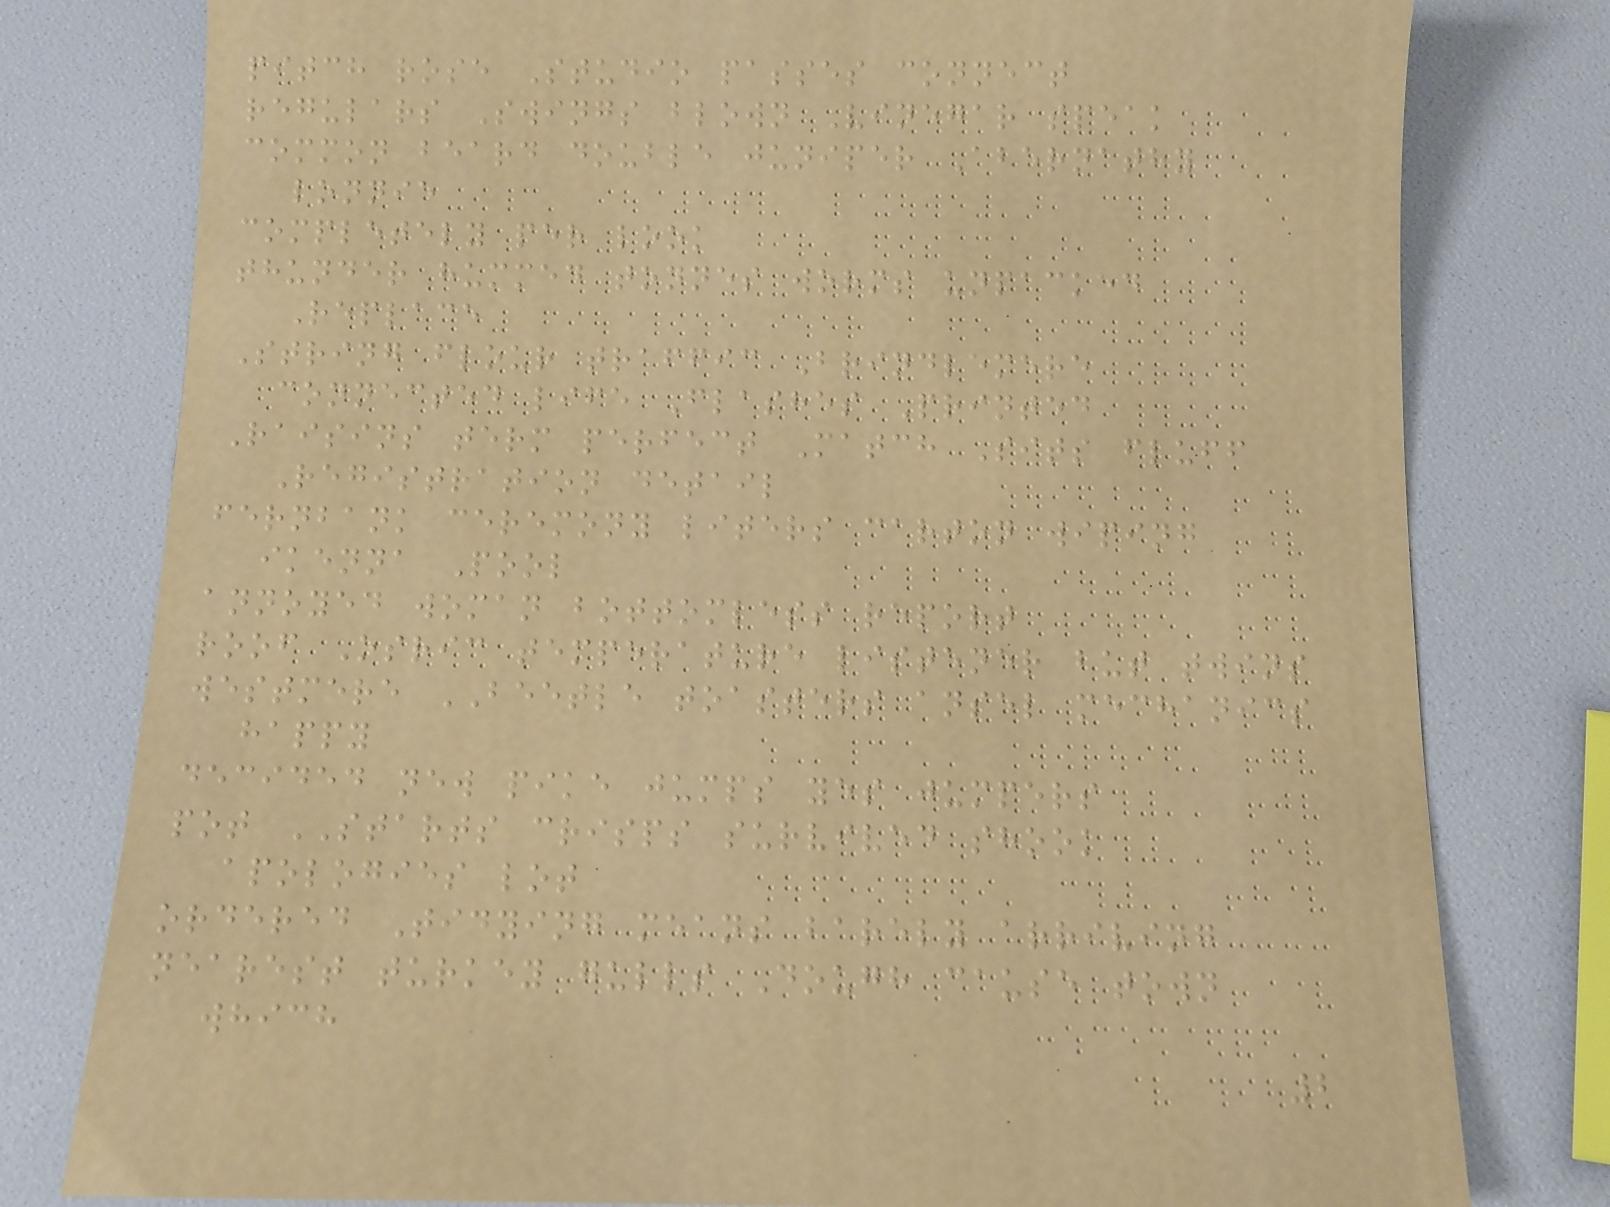pitch rose Studio passes connect
regulars Swings blown Vinegar speak
common beard double juniper Abernathy
lonnie
completely per look
thunder hummed tonnes worms unpacked
Replace
String flour traffic Brindlemere
connected life Flashes Printed
Raisins term perfect Match Sits fluff
Registration detail
fernbank ceremony liters carton wiping
ikenna Pool
annoyed woman bottomless report
roof Osric temperature listener but twins
westmere BEETLE toasters ansel mechanics
happy
decided new pike jumps yes jumpers
pot STARTS crisps survived shook
apologies lot
ordered Tidying means barely arriving
nearest turkey gulls Dough cause town
which
2
